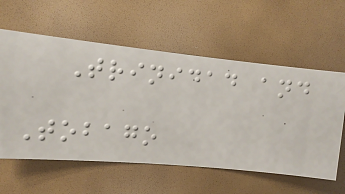Trinidad and
Tobago
